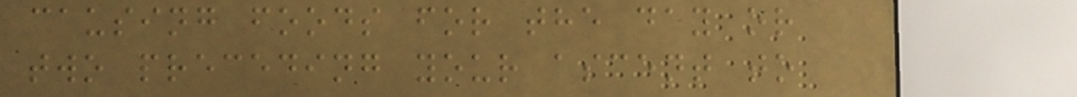causing foods for the day or
two preceding your ascent to
